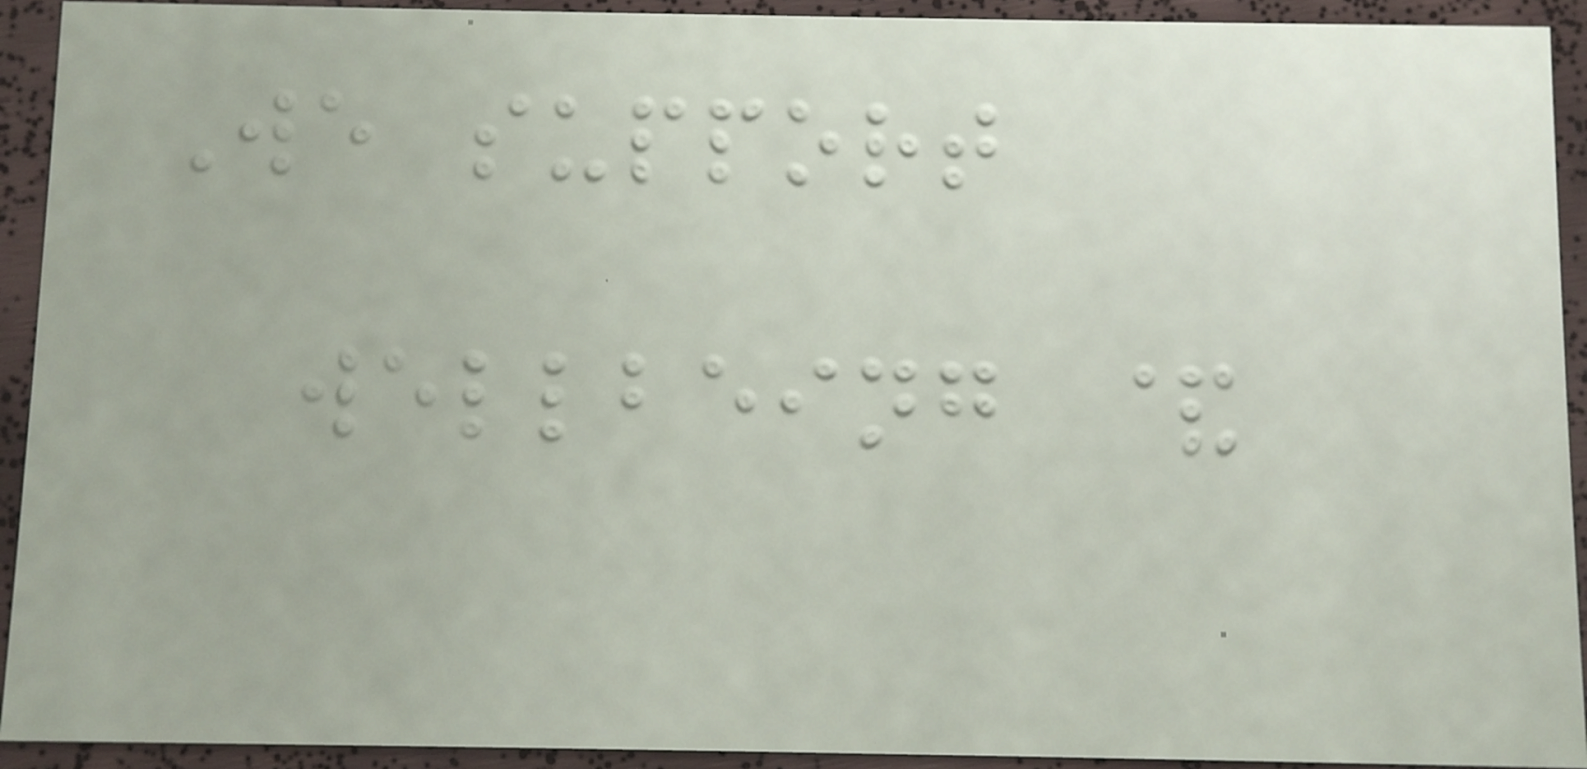We support
wellbeing &
